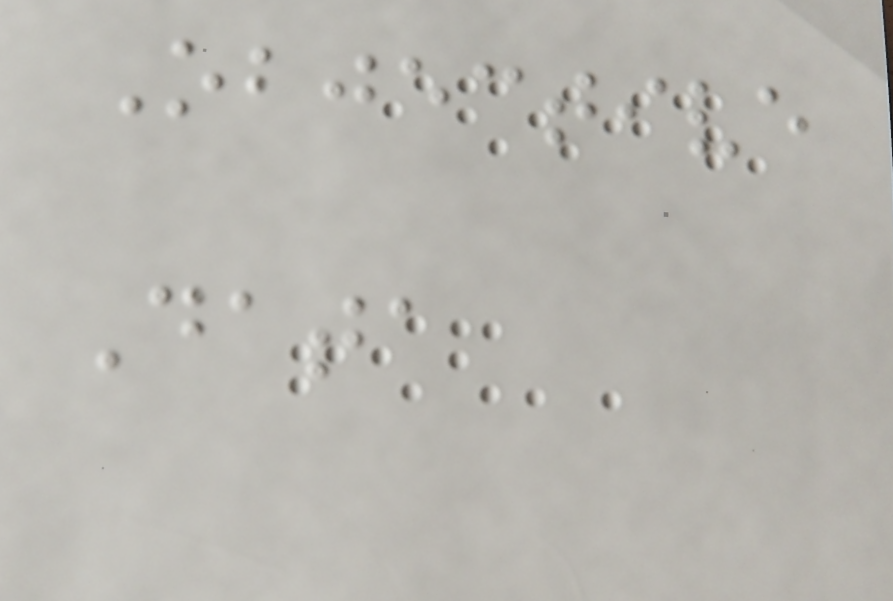Objective
Data
